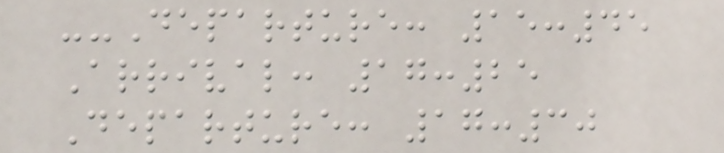--Departure: 15:45
Arrival: 17:25
Departure: 17:30
